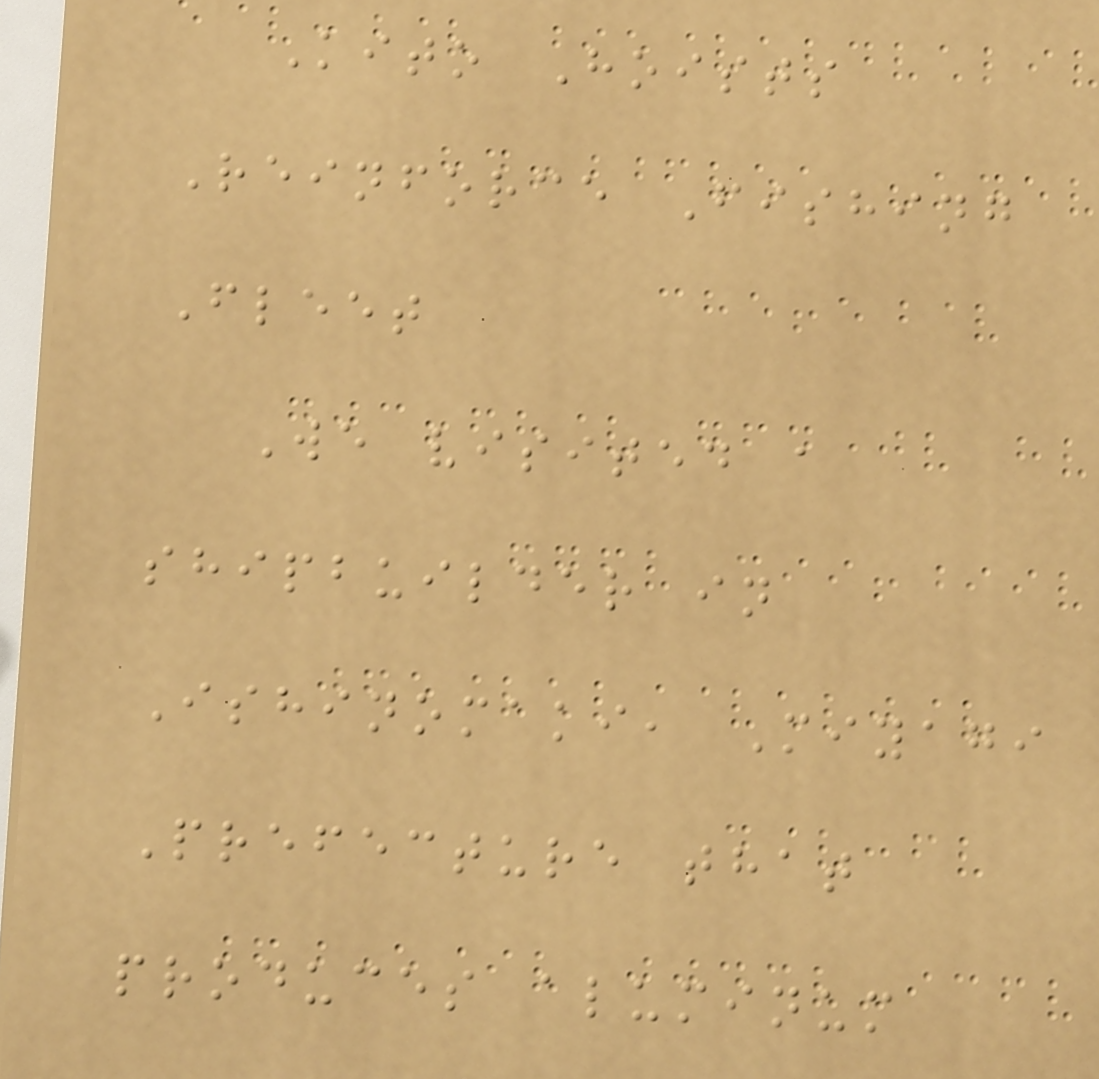Kito Hoists
Reinforce Fishing
Fleet
We visited a
shipbuilder in
Ishinomaki, Miyagi
Prefecture that
produces aluminum
